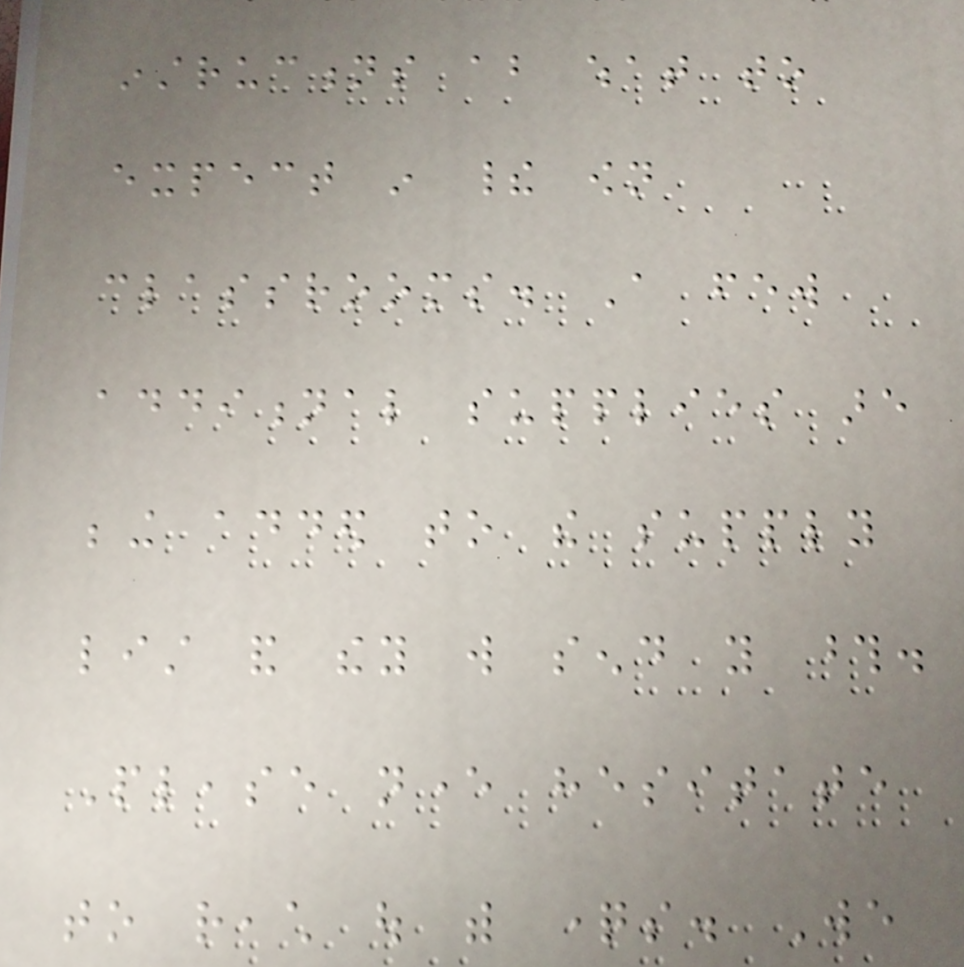instructions about what to
expect in their own
classrooms. A few
additional supplies are
being added to the supply
list and they will send you those.
Please never hesitate
to reach out with questions. We
